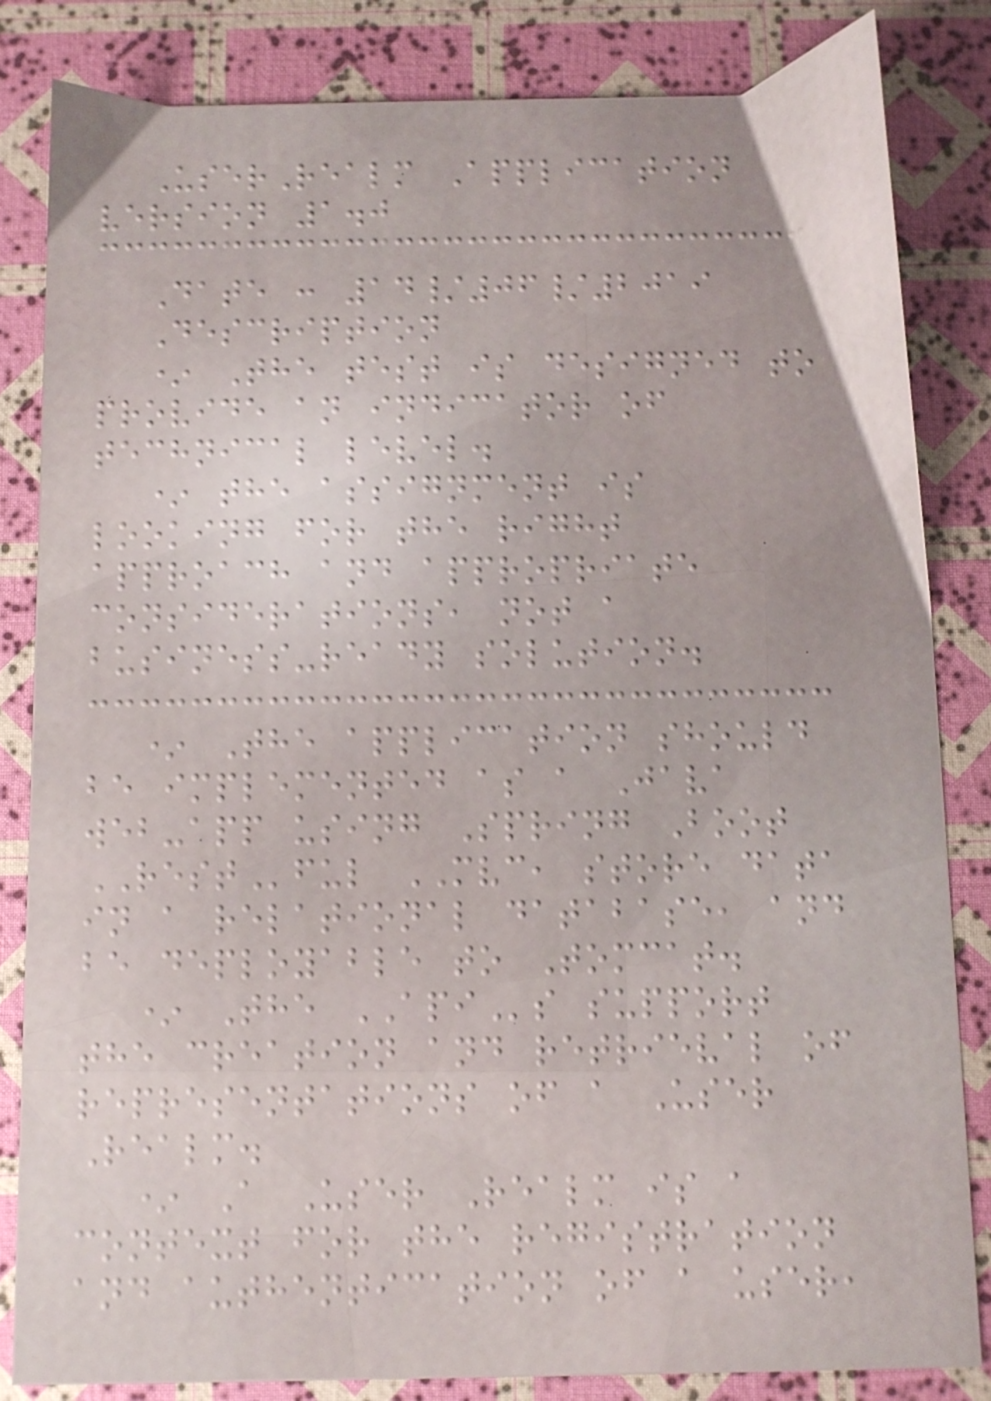UserRealm Application
version 1.0
Date : 14/06/2019
Description
* The test is designed to
provide an indicator of
technical level.
* the assignment is
looking for the right
approach and appropriate
considerations, not a
business-ready solution.
* The application should
be implemented as a Java
web-app using Spring Boot
RESTful MVC, store data
in a relational database, and
be deployable to Tomcat.
* The APIs support
the creation and retrieval of
representations of a User
Realm.
* A User Realm is a
context for the registration
and authentication of a user,
